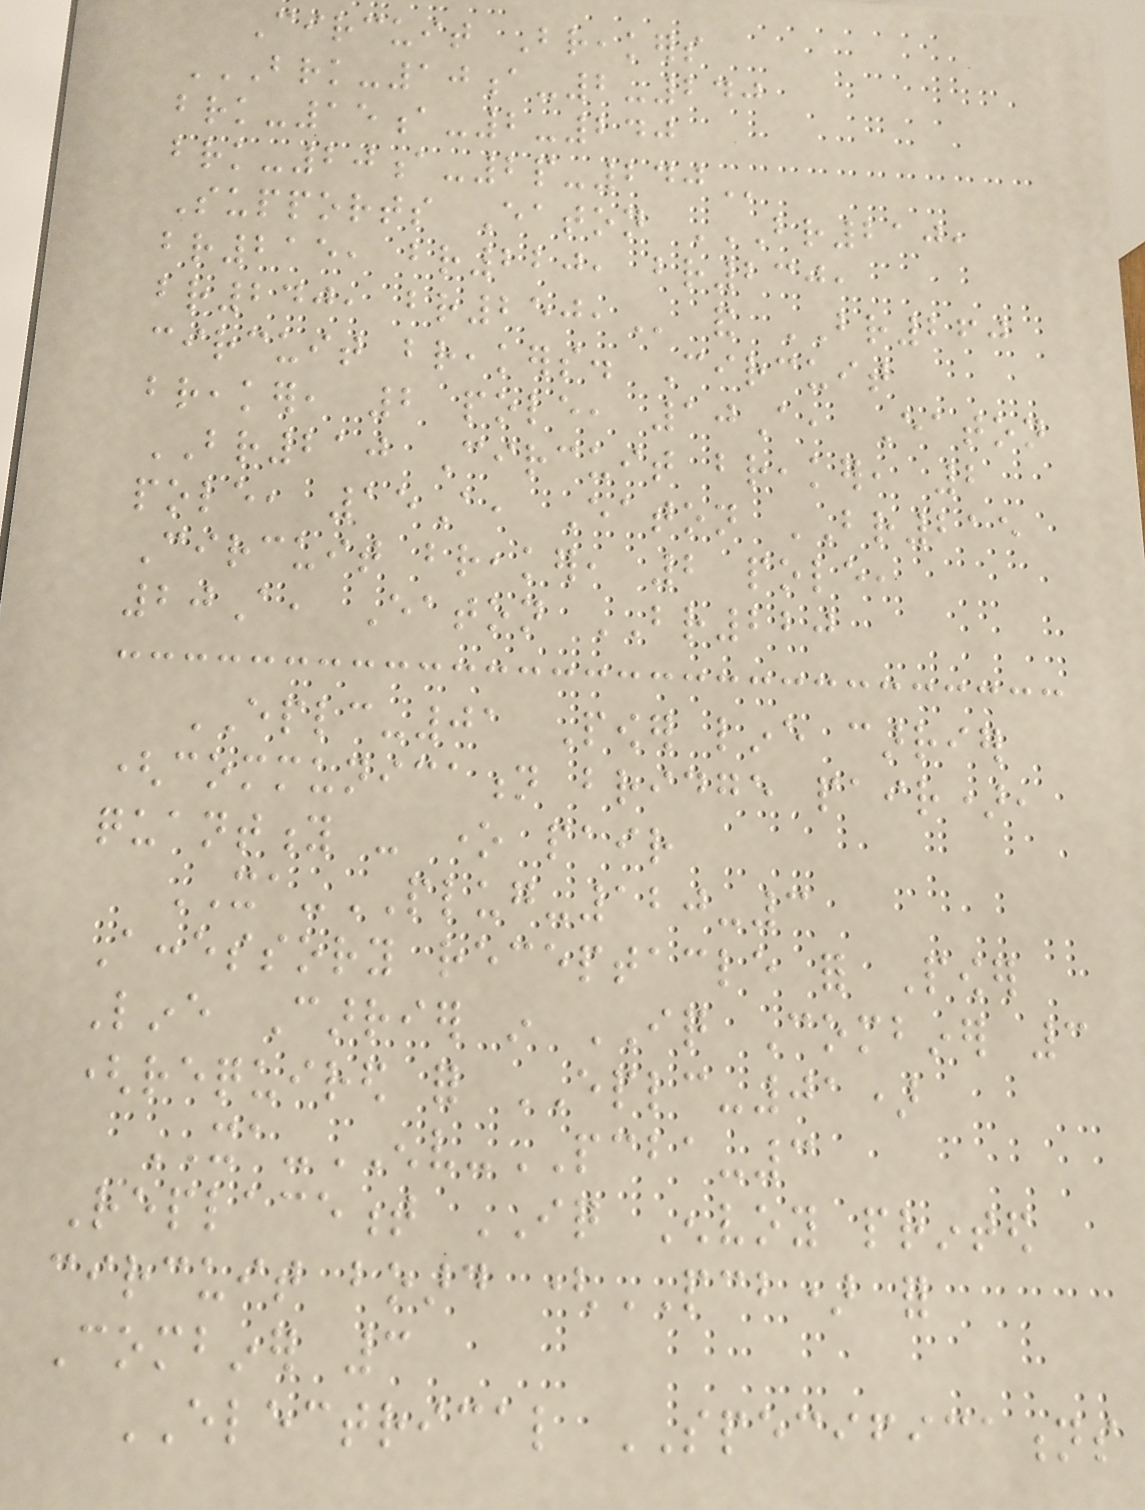Circuit Breakers
BRK-10A-2-240
BRK-15A-2-240
BRK-20A-2P-240
Supports Eaton BR210,
BR215, BR220, BR230,
BR240, BR250, and BR260
circuit breakers. Circuit
breaker, 2 pole, 10A, Eaton
BR210 Circuit breaker, 2
pole, 15A, Eaton BR215
Circuit breaker, 2 pole,
20A, Eaton BR220
EPLC-01 Power line carrier
(communication bridge pair),
quantity - one pair
XA-PLUG-120-3
Accessory receptacle for Power
Line Carrier in IQ Combiner 3
(required for EPLC-01)
XA-ENV-PCBA-3
Replacement IQ Envoy printed
circuit board (PCB) for
Combiner 3
ELECTRICAL SPECIFICATIONS
